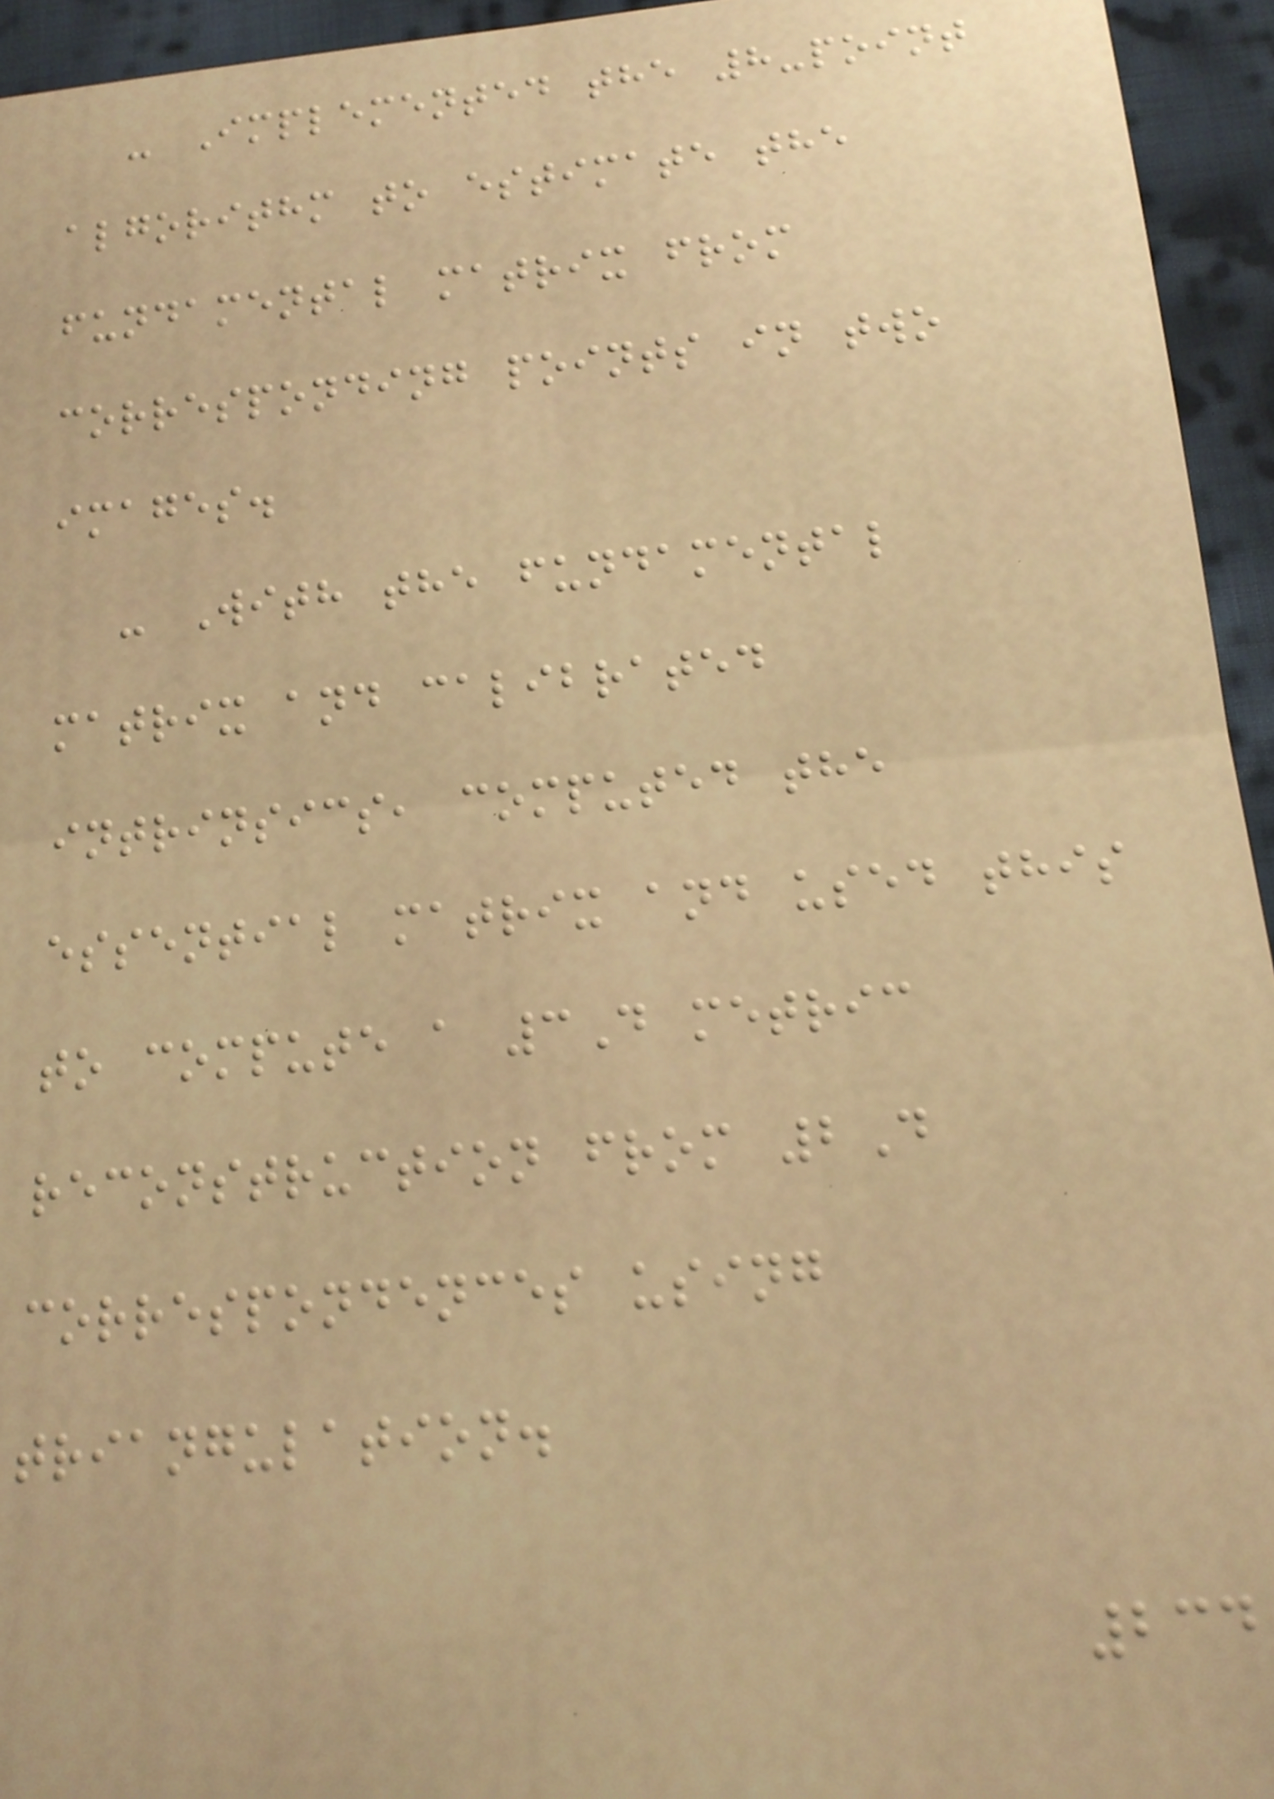- Implemented the 8-point
algorithm to estimate the
fundamental matrix from
corresponding points in two
images.
- With the fundamental
matrix and calibrated
intrinsics, computed the
essential matrix and used this
to compute a 3D metric
reconstruction from 2D
correspondences using
triangulation.
234
